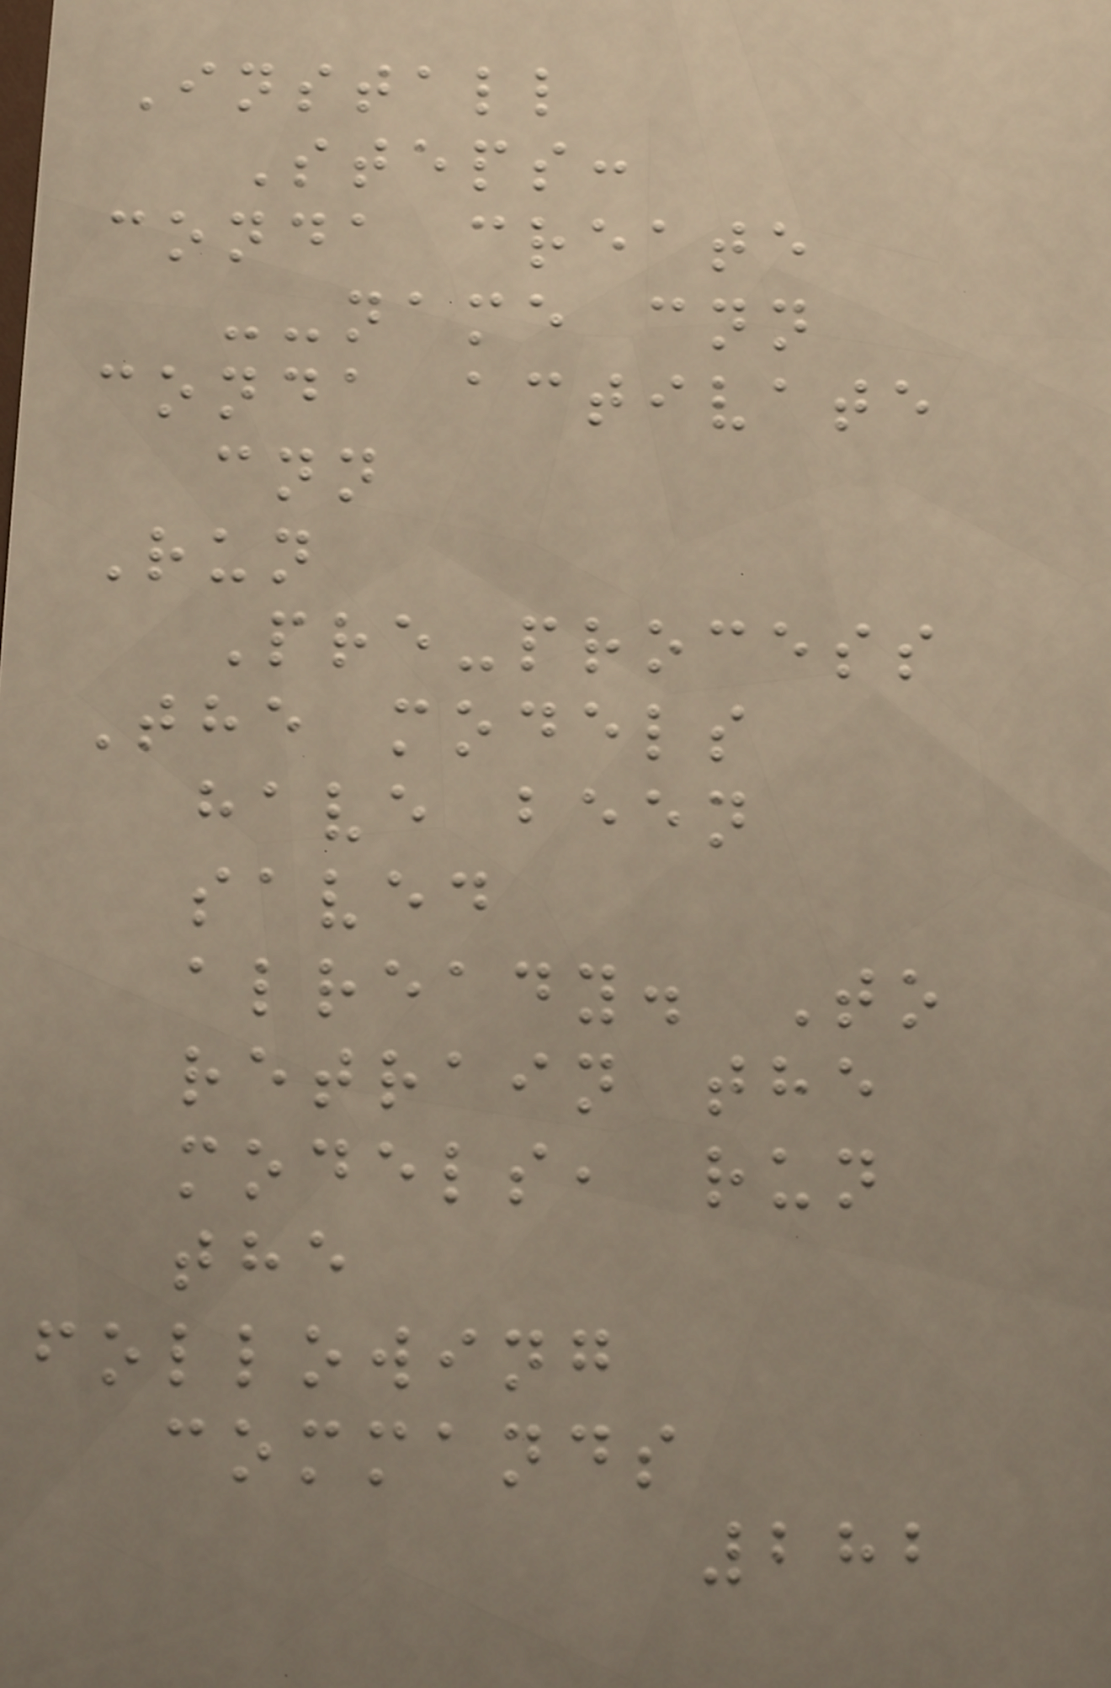Install
Steps:
conda create
--name cnn
conda activate
cnn
Run
Pre-process
The models
have been
saved
already. To
retrain the
models, run
the
following
commands
282
